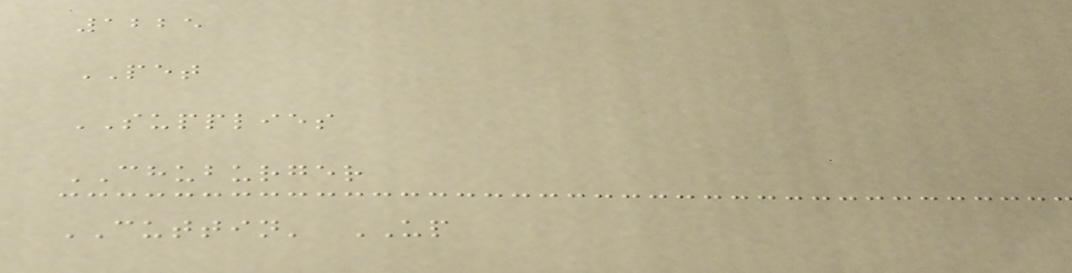1225
PET
SUPPLIES
CHUBURGER
CUTTIN' UP
